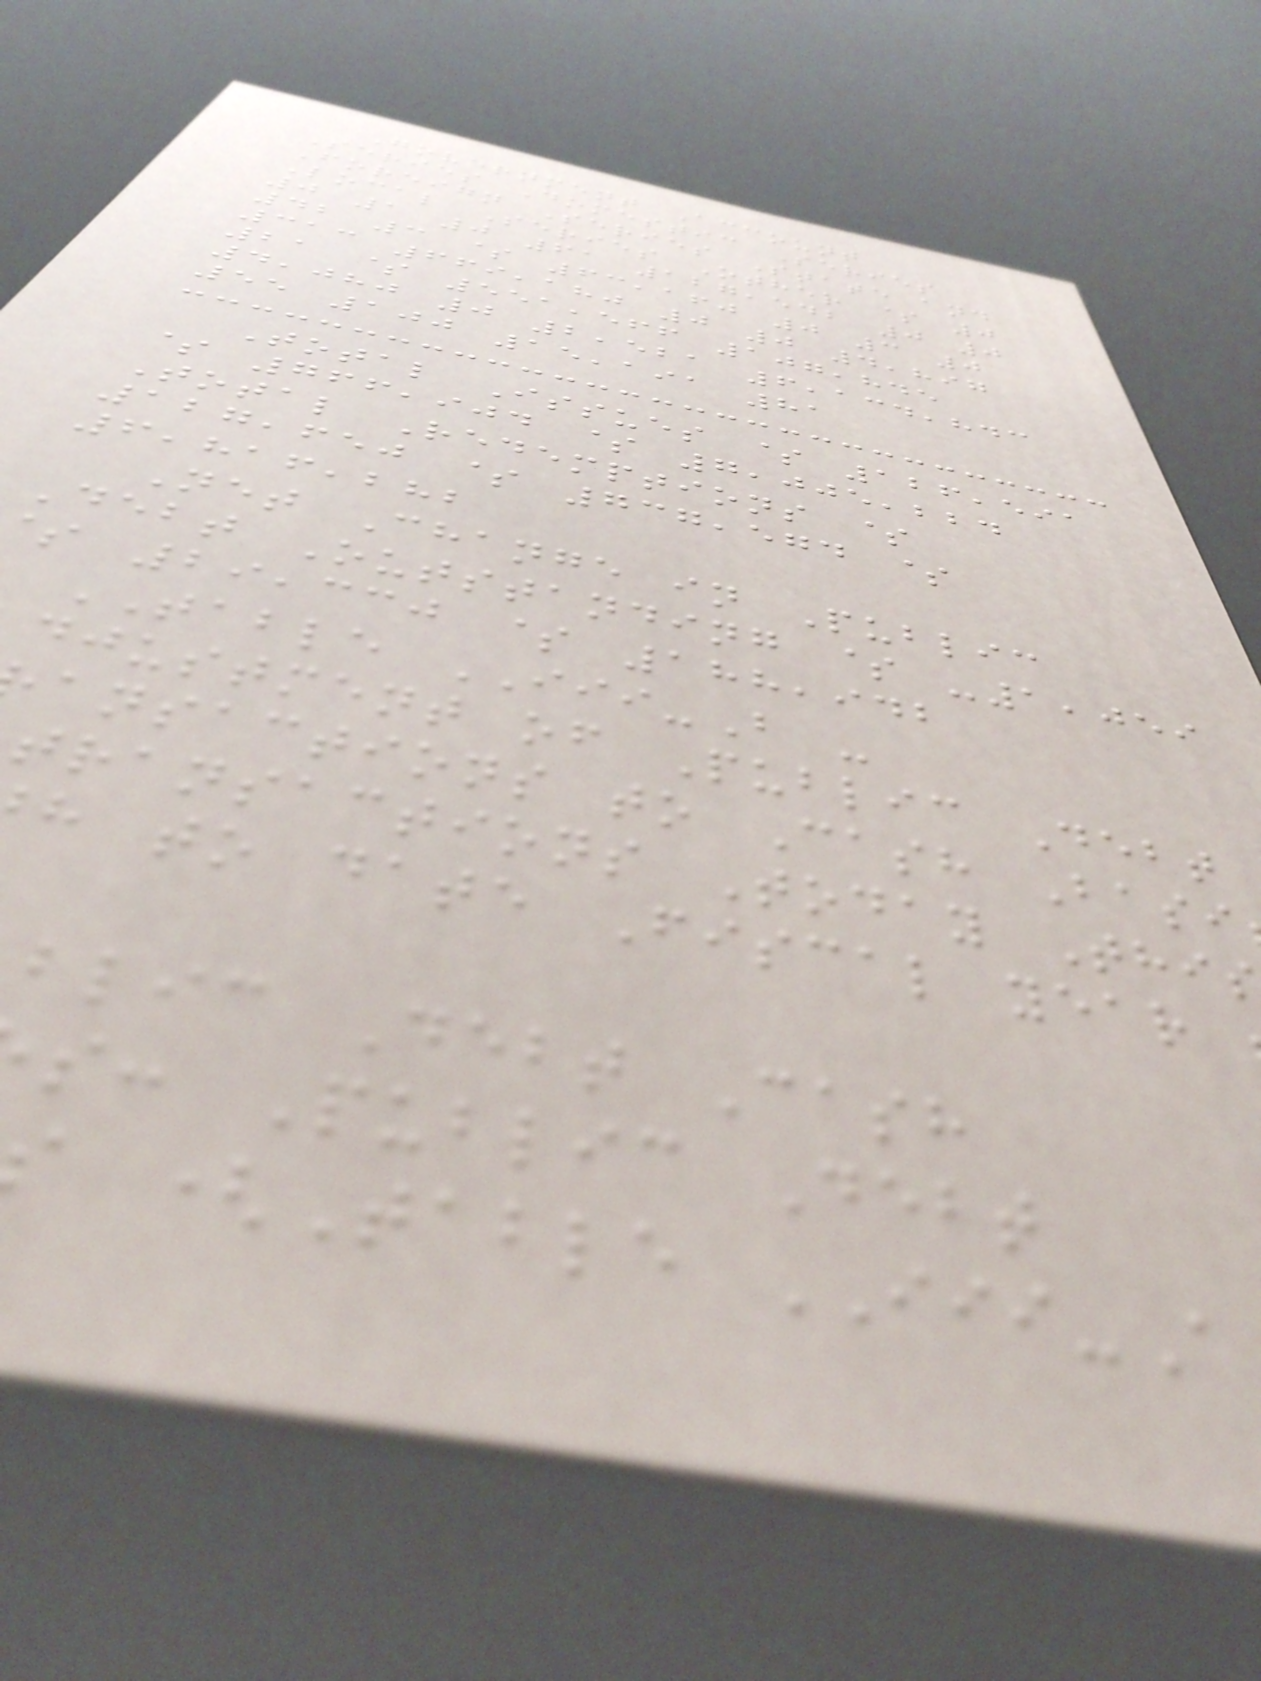Government Account
Series Domestic Series
Foreign Series State and
Local Series Other $ 0
0 1 0 61 127,542 0 0
42 3 $ 63,160 0 3 0
313 669,180 0 0 4,897
21 $ 551,566 107,845
4,080 0 2,521 6,134,843
55 100 15,191 81
Total Issues $ 126,591
$ 766,904 $ 7,005,224
Total Redemptions $
127,650 $ 737,574 $
6,816,282
Net Change in Public
Debt Outstanding $ -1,059
29,330 $ 188,942
TABLE III-B -
djustment of Public Debt
ansactions to Cash Basi
transactions Today Thi
h to date Fiscal year
blic Debt Cash
s: Public Debt
(Table III-A
